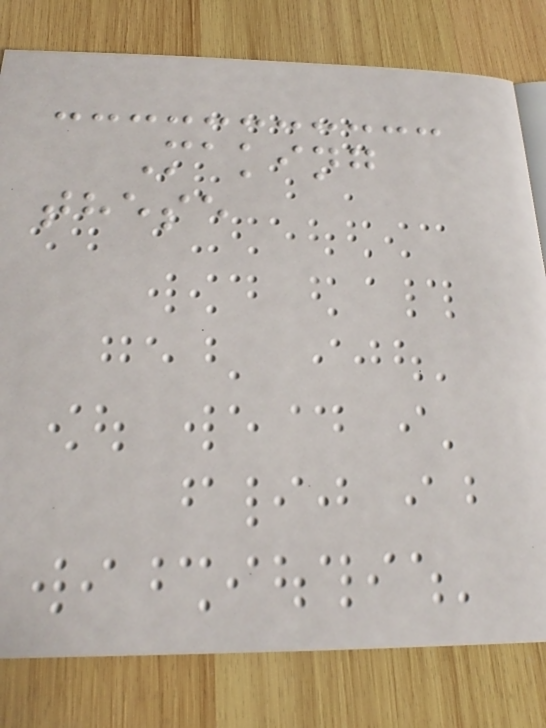Making
these
